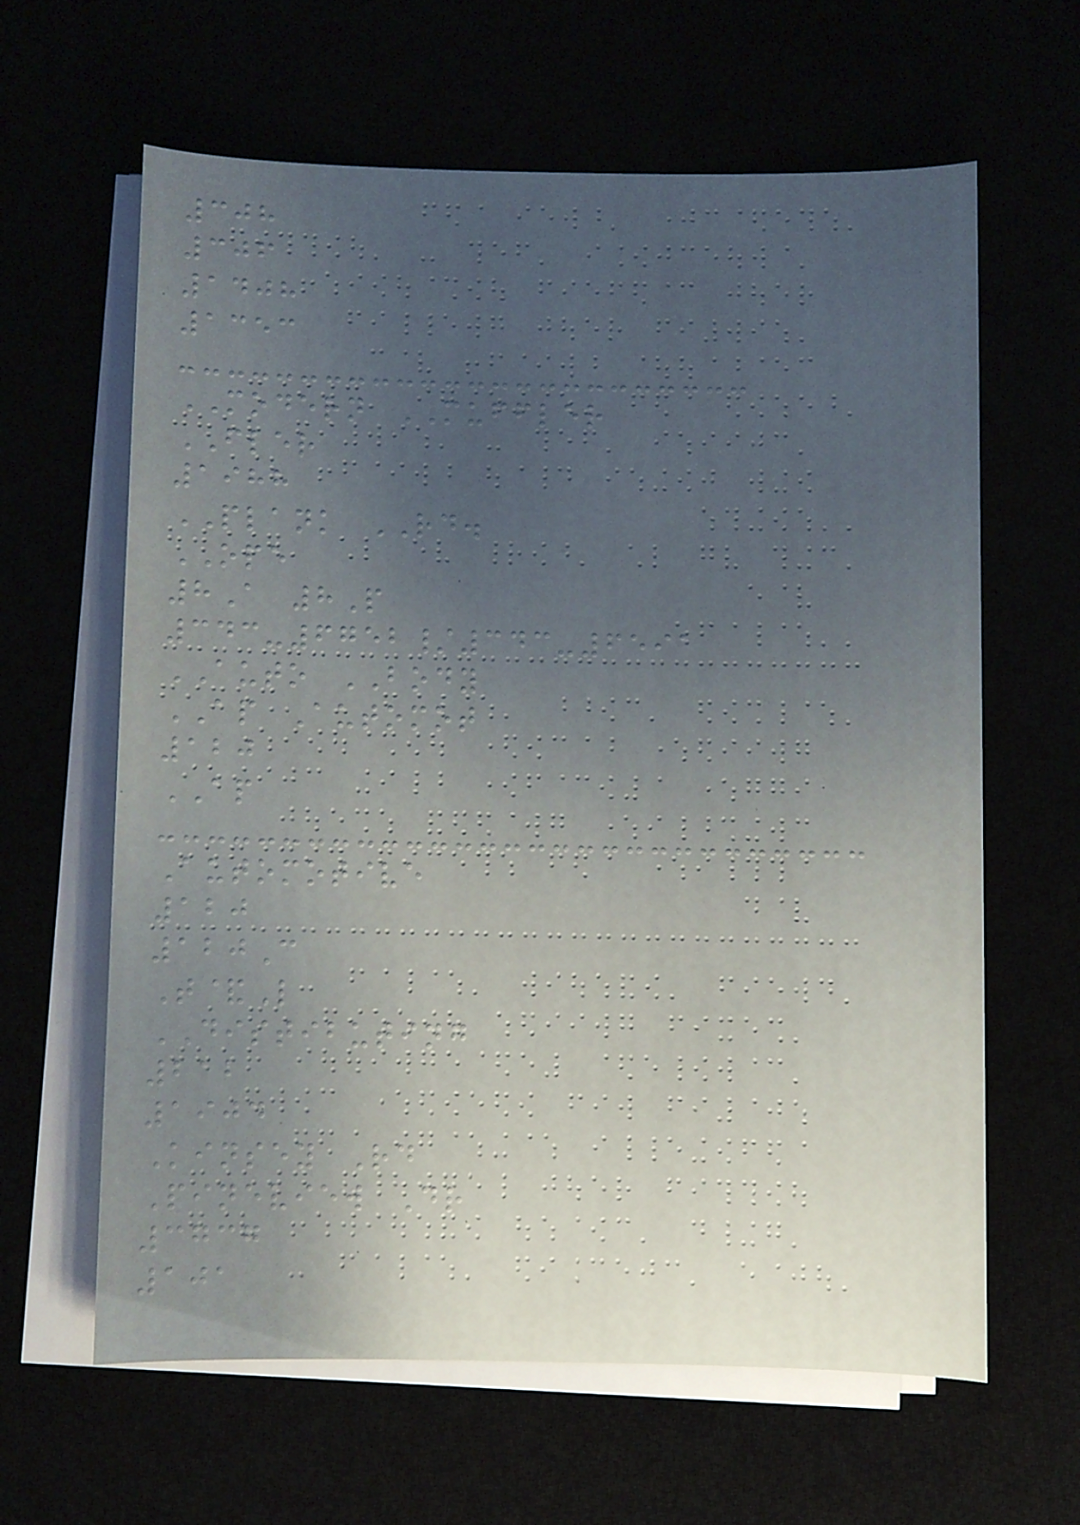308
306
1408
1353
MODERN MUFFLER
FLER
1988
PLANK RD.
OPE
8A 8P
343-6752/343-6591
AUTO BODY
AP Automot
120
AP
Automotive
120
120C
T&L
DISTIBUTING
212
1904
Kinsey Rd
Pineview Dr
3737
101
